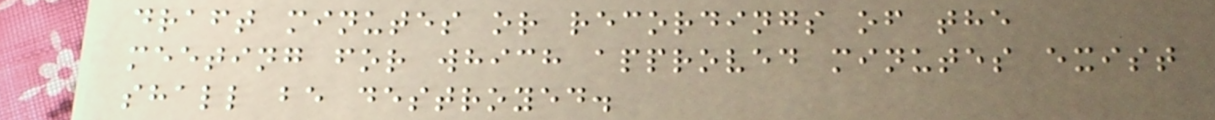draft minutes or recordings of the
meeting for which approved minutes exist
shall be destroyed.
